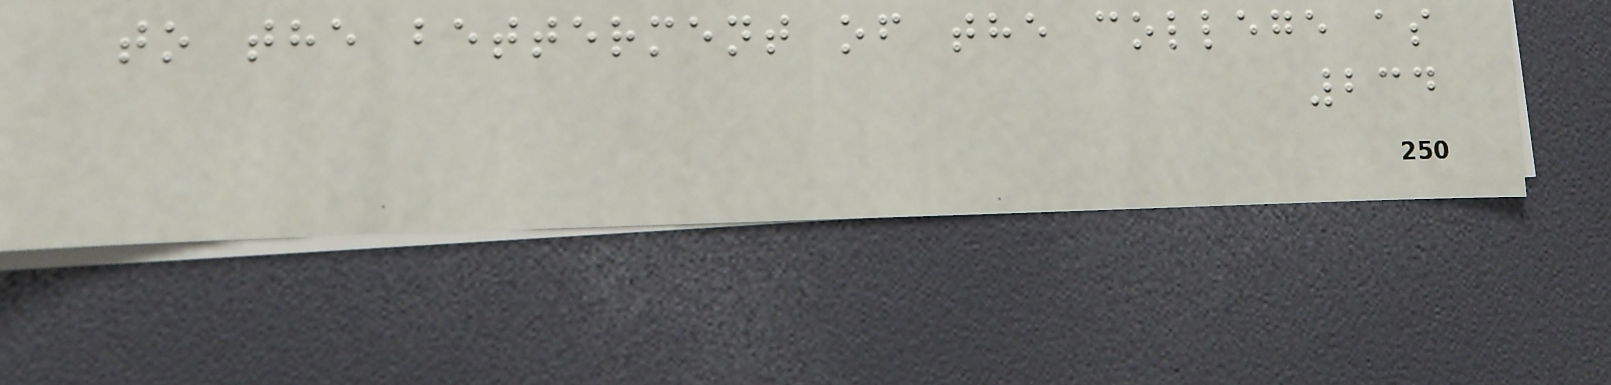to the betterment of the college as
234
